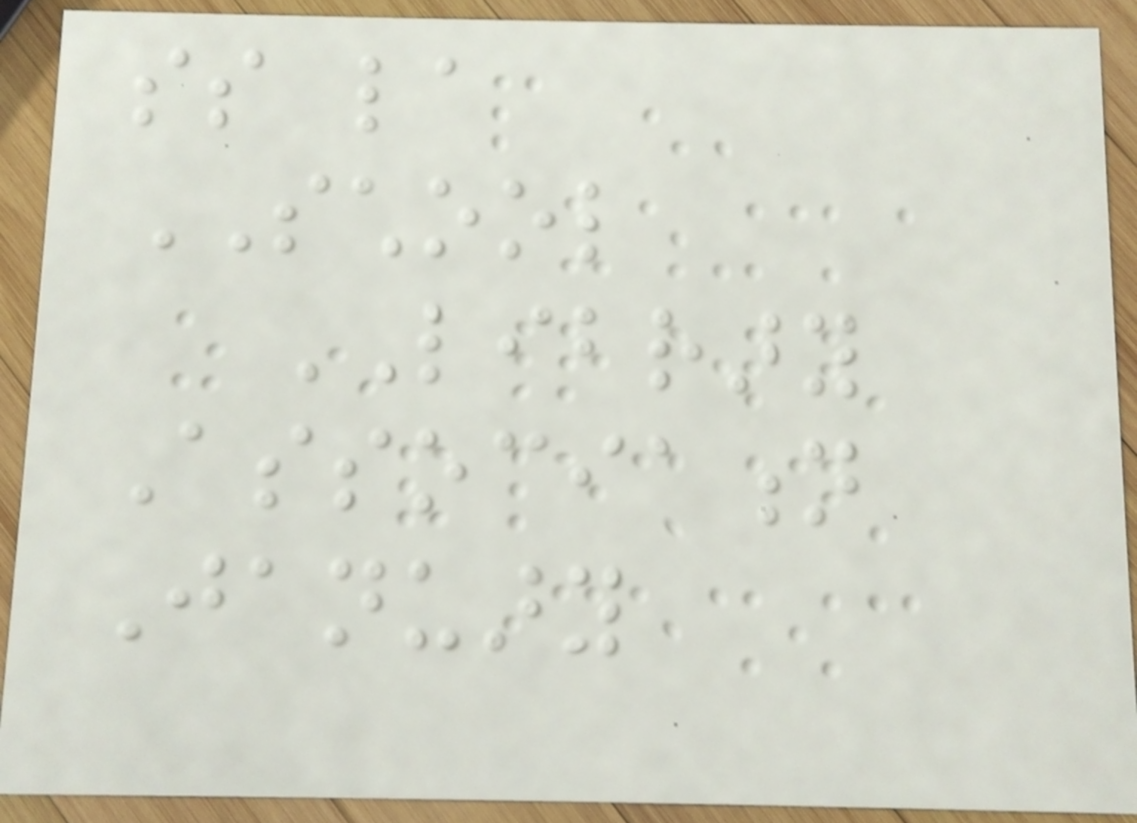ss la
SCHOOL
LIBRARY
Association
January
